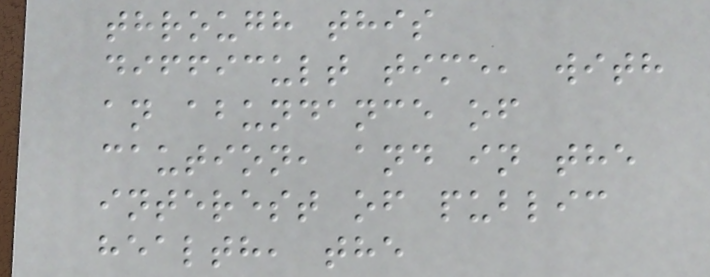through this
difficult time, with
an abundance of
caution, and in the
interest of public
health, the
